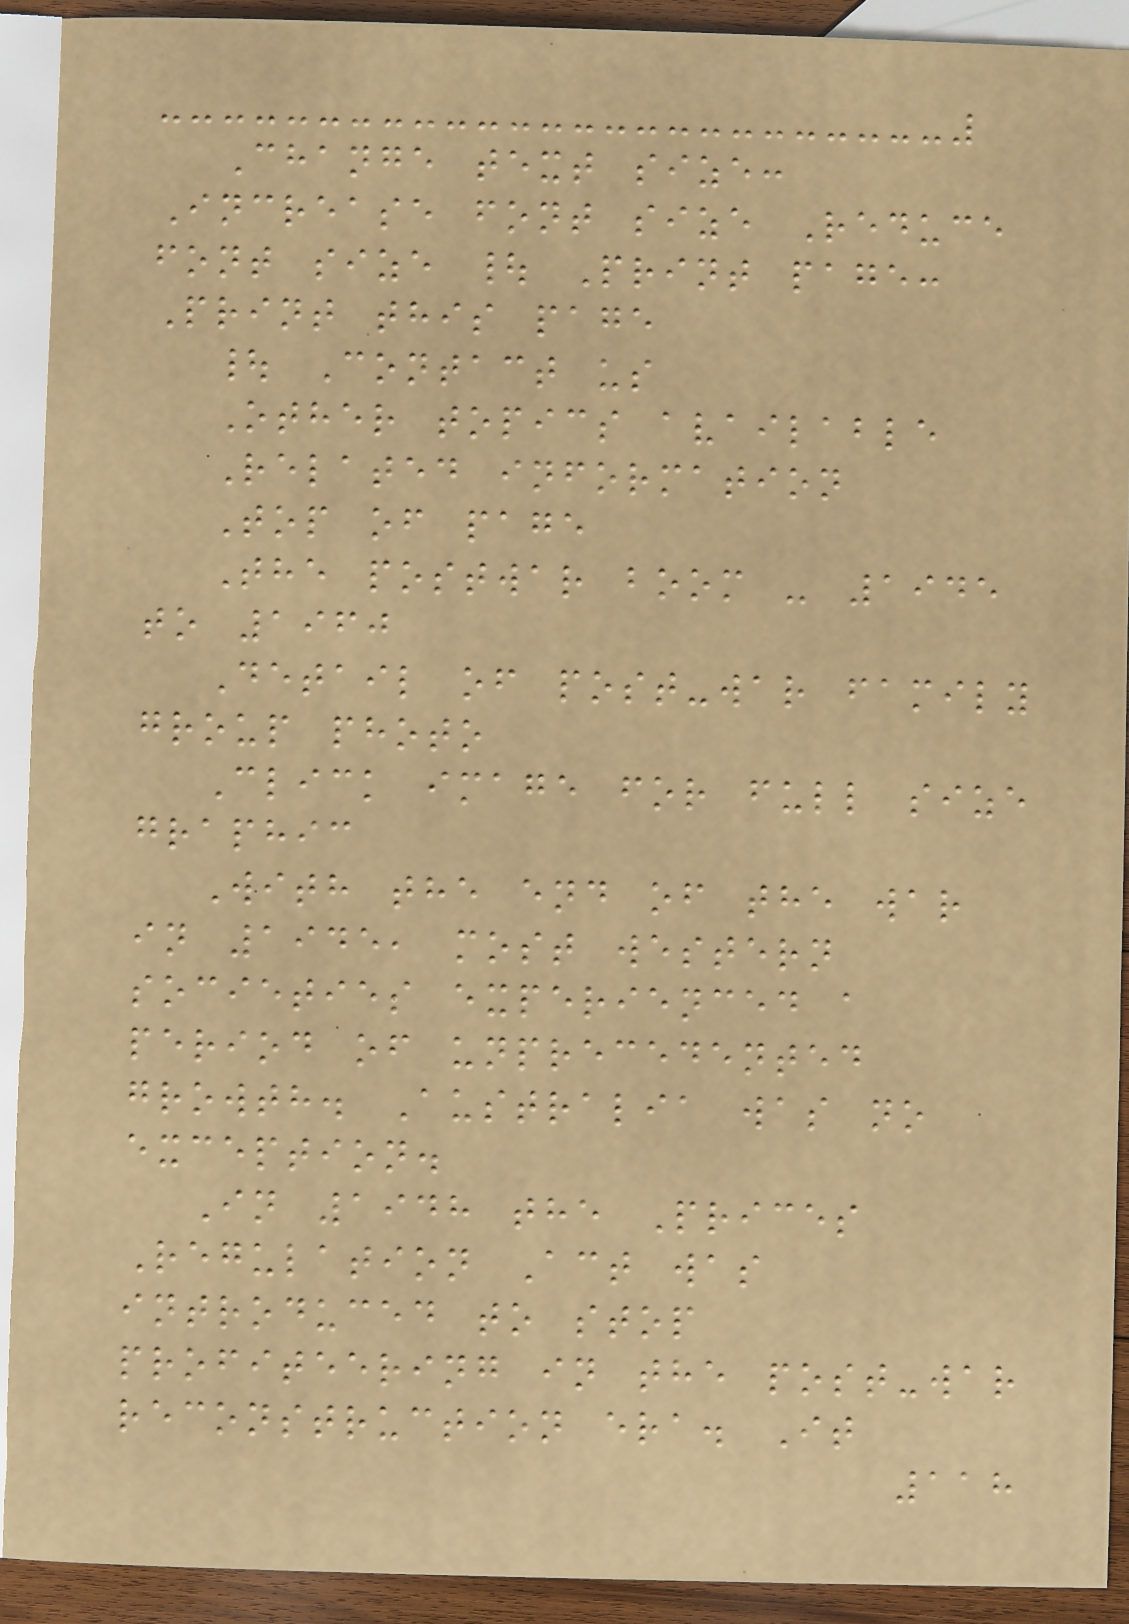Change text size:
Increase font size Reduce
font size | Print page:
Print this page
| Contact us
Other topics available
Related information
Top of page
The postwar boom - 1945
to 1960
Detail of post-war family
group photo
Click image for full size
graphic
With the end of the war
in 1945, most western
societies experienced a
period of unprecedented
growth. Australia was no
exception.
In 1948 the Prices
Regulation Act was
introduced to stop
profiteering in the post-war
reconstruction era. It
118
